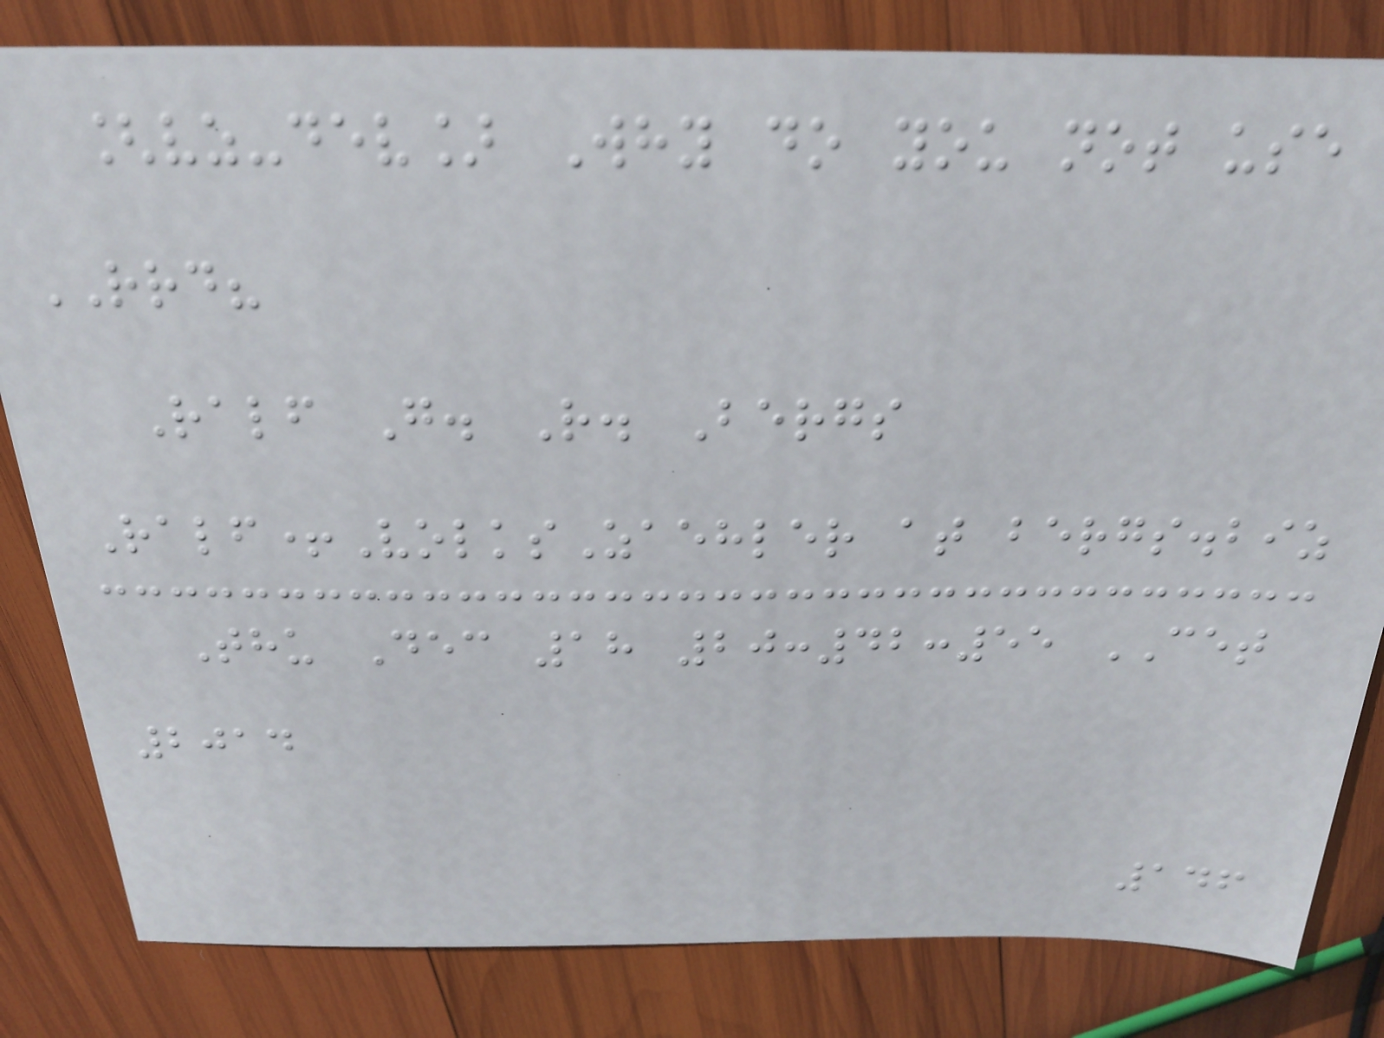[vz-dev] Why do you not use
RRD?
Ralf G. R. Bergs
Ralf+VolksZaehler at bergs.biz
Thu Dec 18 20:42:55 CET
2014
146
